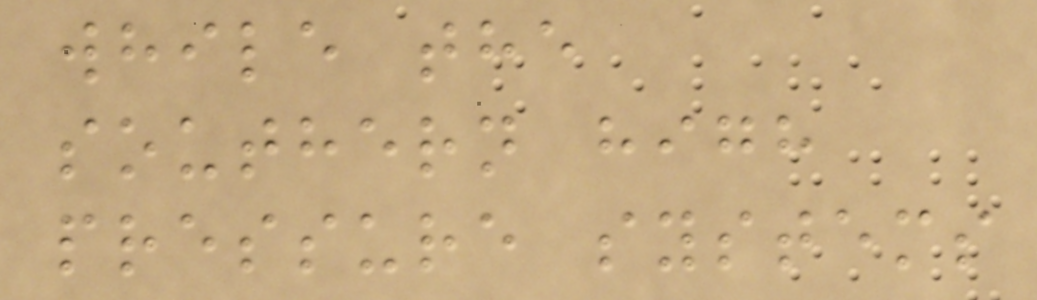while the
southern high
pressure systems
